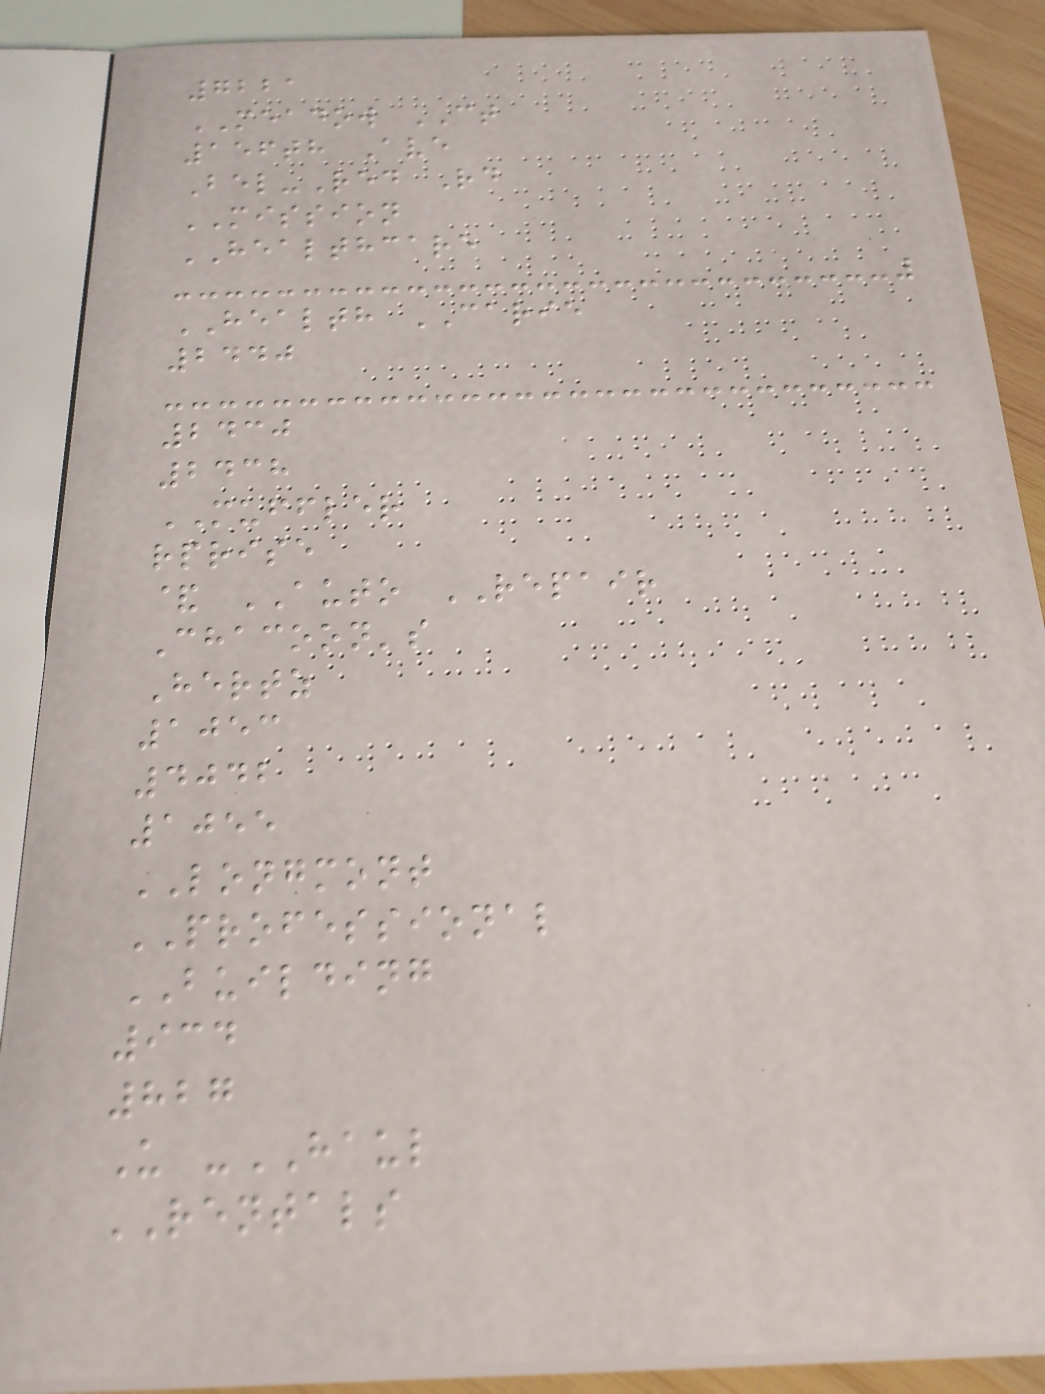7221
MEADOW CT
156th Ave
Bel-Red Rd
MISSION
HEALTHCARE
HEALTH CARIE
2440
2430
2438
MUFFLER
rprise
& AUTO REPAIR
Chacoon's
Hertz
1053
4042
1055
LONGMONT
PROFESSIONAL
BUILDING
934
827
U -HAUL
RENTALS
